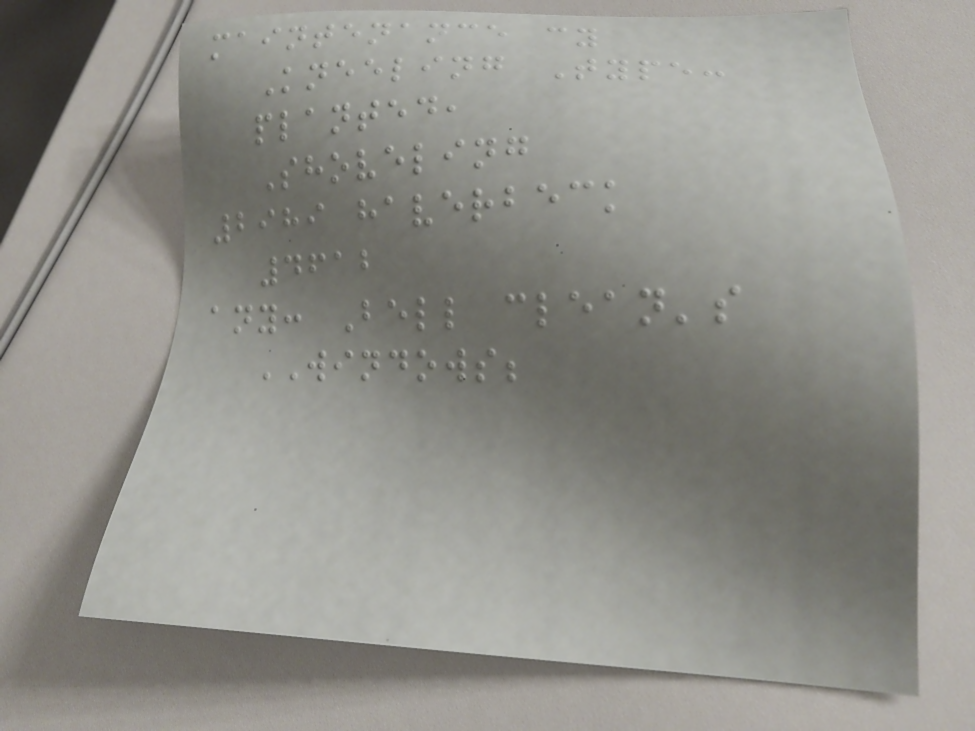maintenance cy
Kneeling Type:
planted,
Shoveling
2989 haverbeck
4612
any: Bell clean's
WINDOWS;
